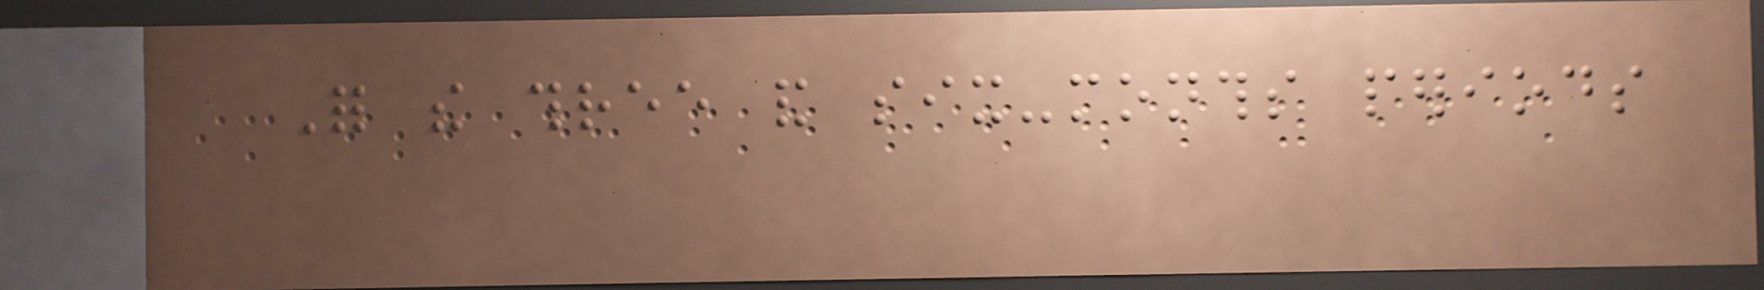For the three and six-months periods
